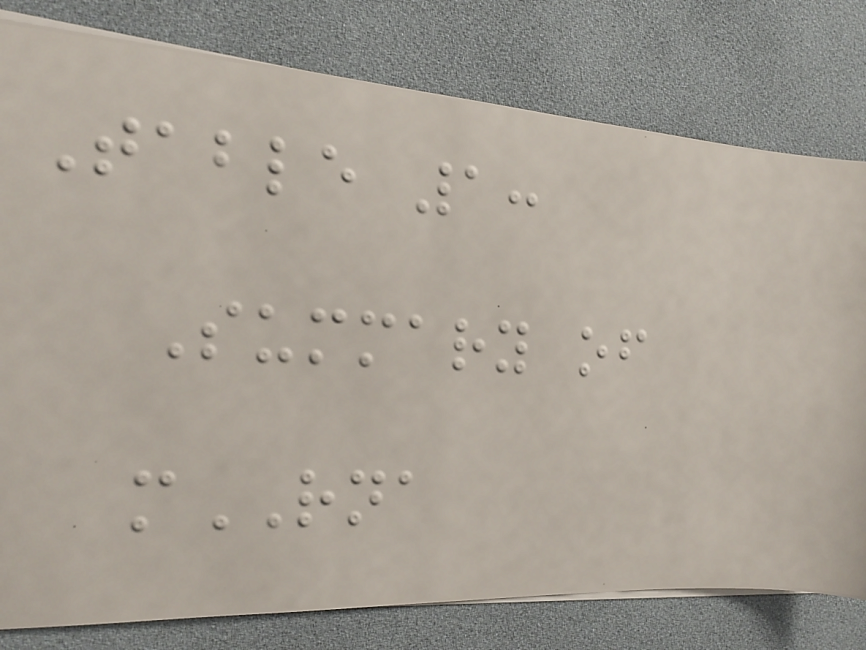Table 1:
Summary of
mRNA
